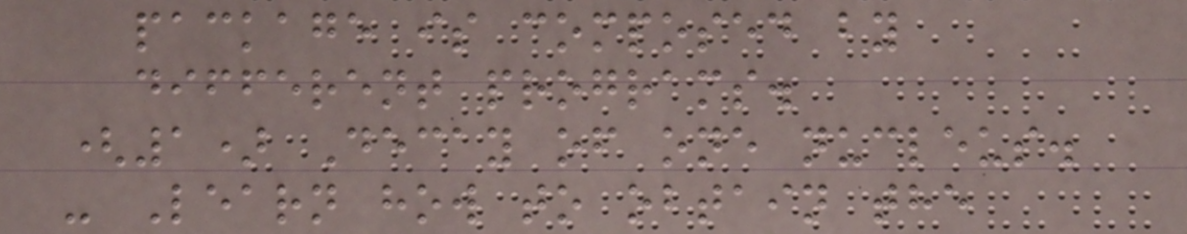package is composed by
different programs.
(1) Decay of one nucleus.
- Learn how to obtain the
